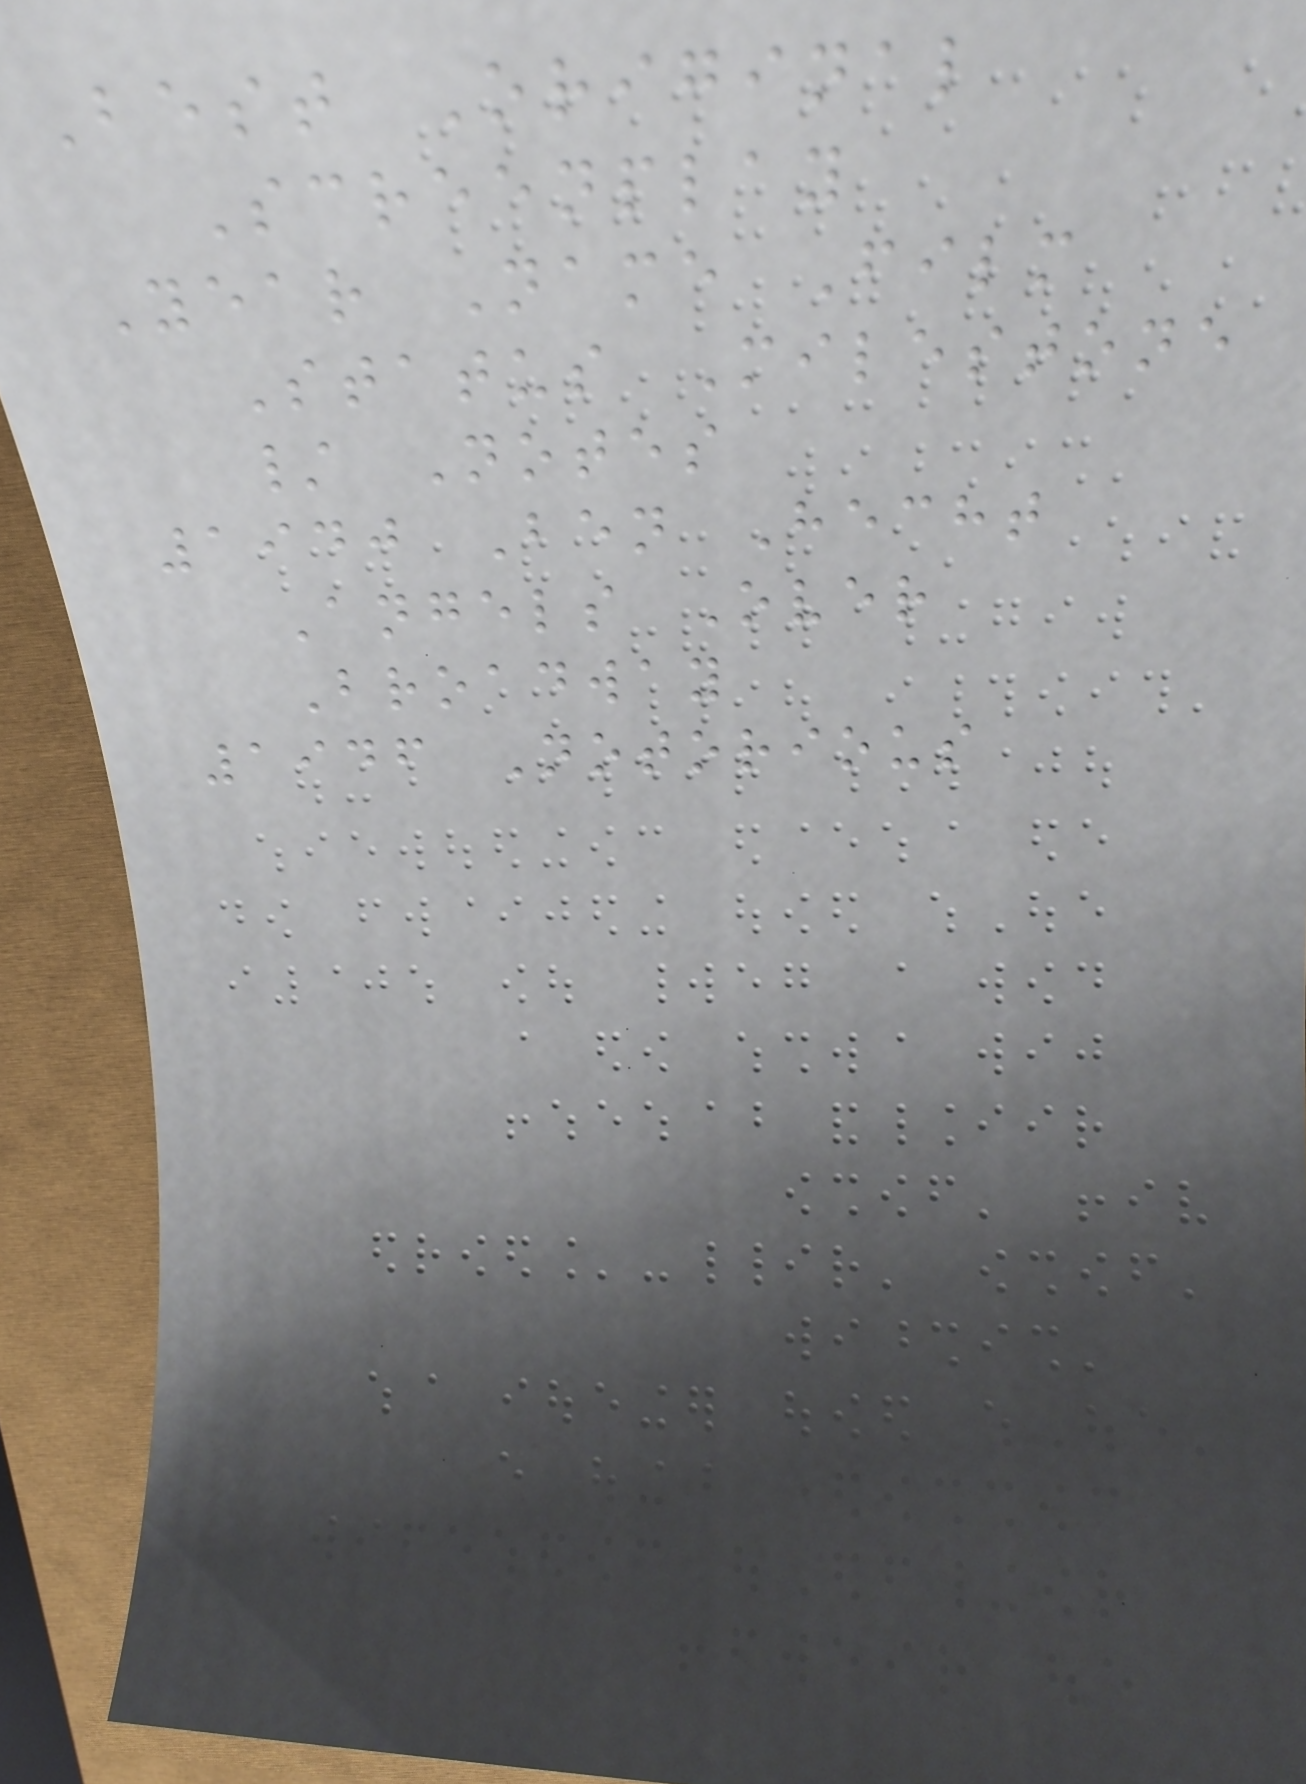Best Original
Screenplay
Year Name Film
Status Milestone
/ Notes
1940 Ben Hecht
Angels Over
Broadway
1946 Notorious
